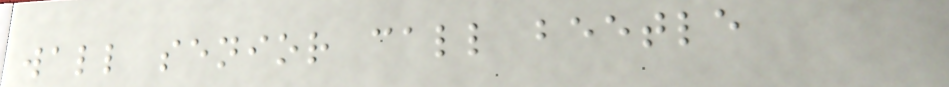wall senior call beetle
